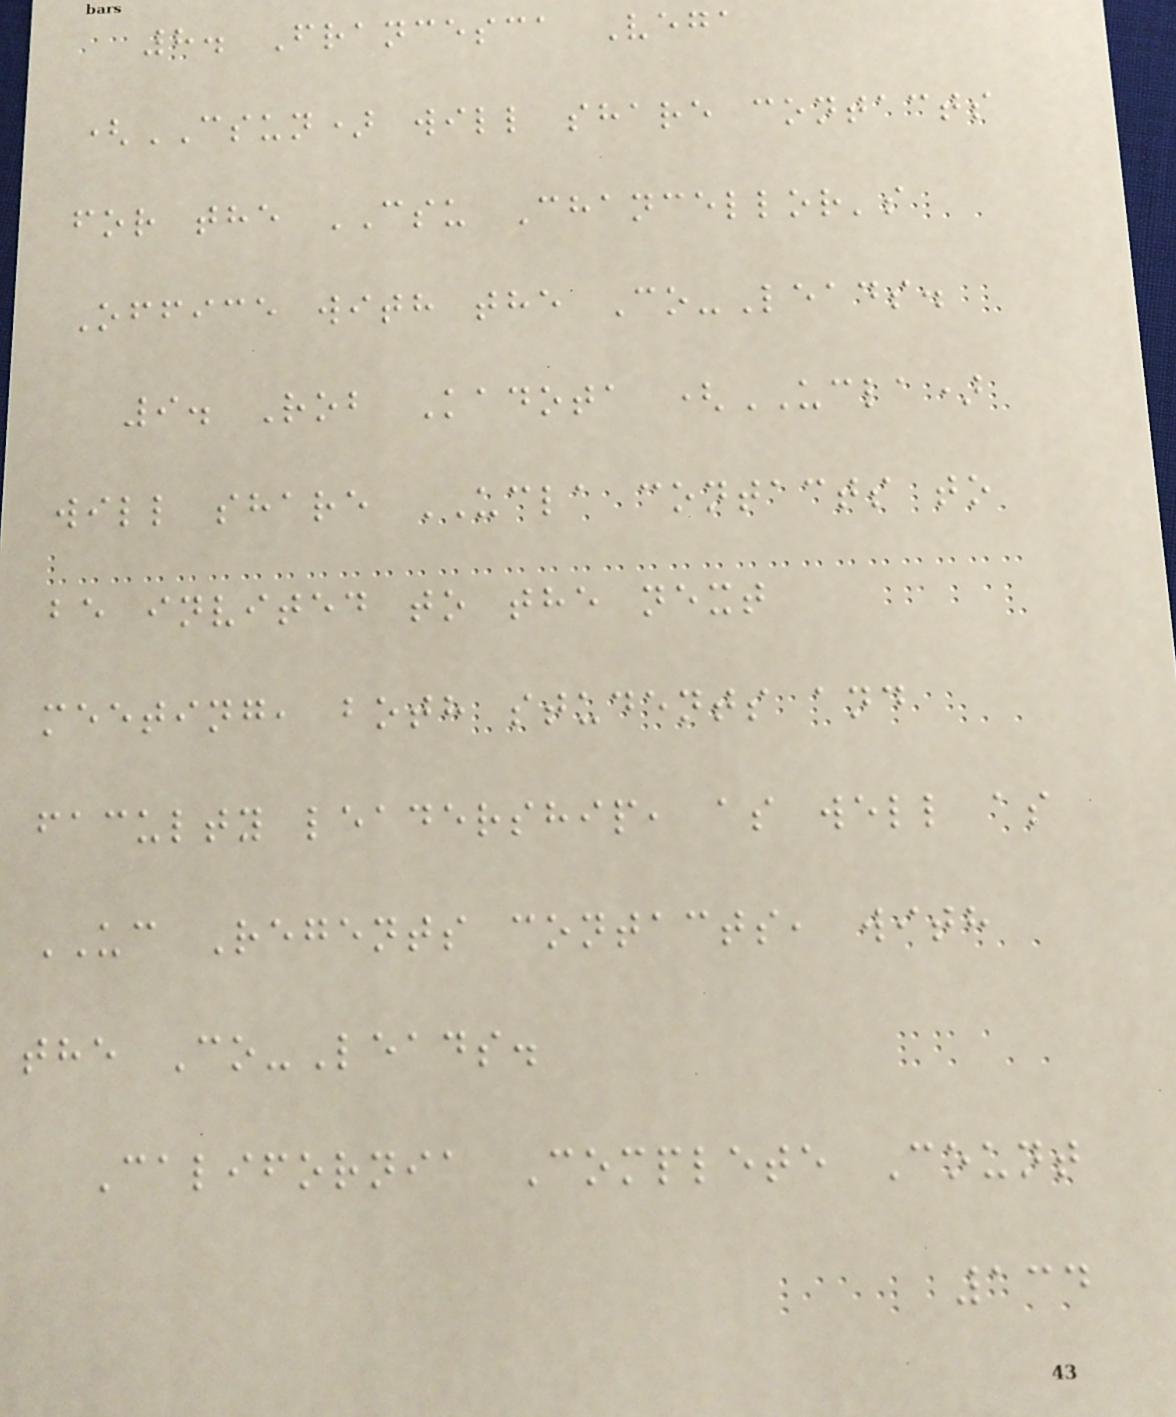8. Francesca Vega
(CSUN) will share contacts
for the CSU Chancellor's
Office with the Co-Leads.
9. Rob Kadota (UCLA)
will share UCLA contacts to
be invited to the next
meeting, both students and
faculty leadership, as well as
UC Regents contacts, with
the Co-Leads.
California Complete Count
134
